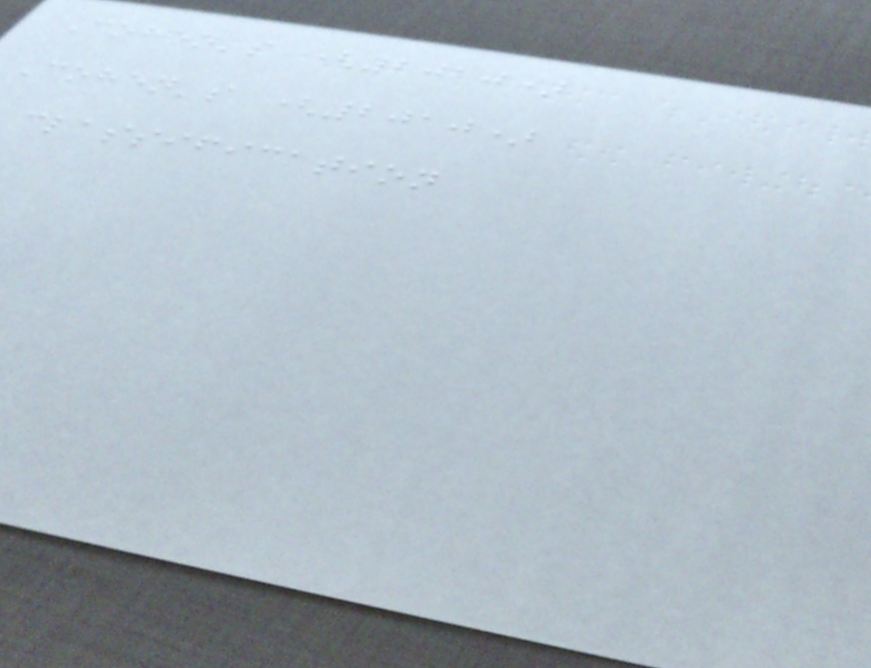Cohen's (2010)
Cohen's (2010)
classification
